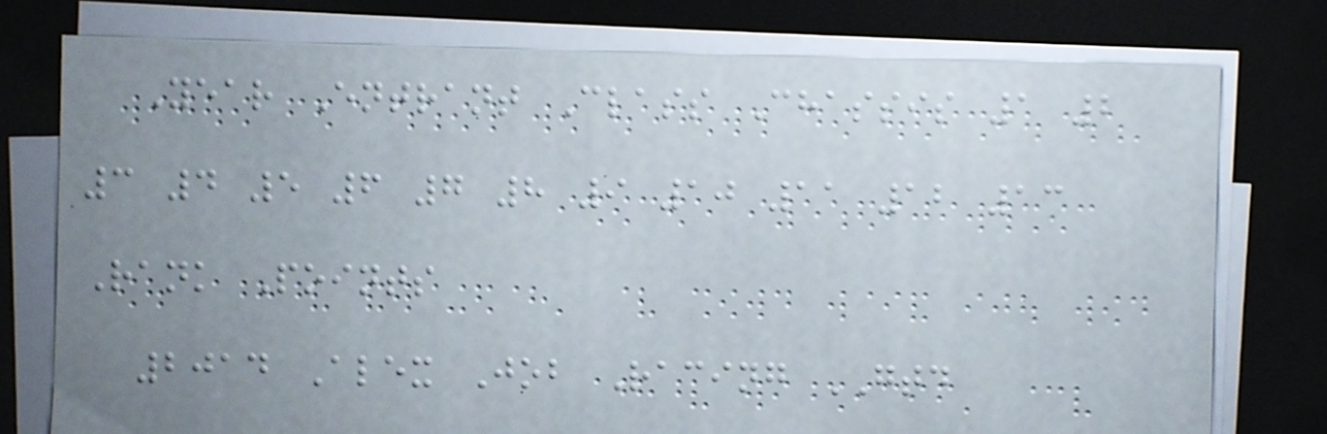Year Entrant Class Chassis 1 2
3 4 5 6 7 8 9 10 11 12 13
Rank Points
2014 Alex Job Racing GTD
